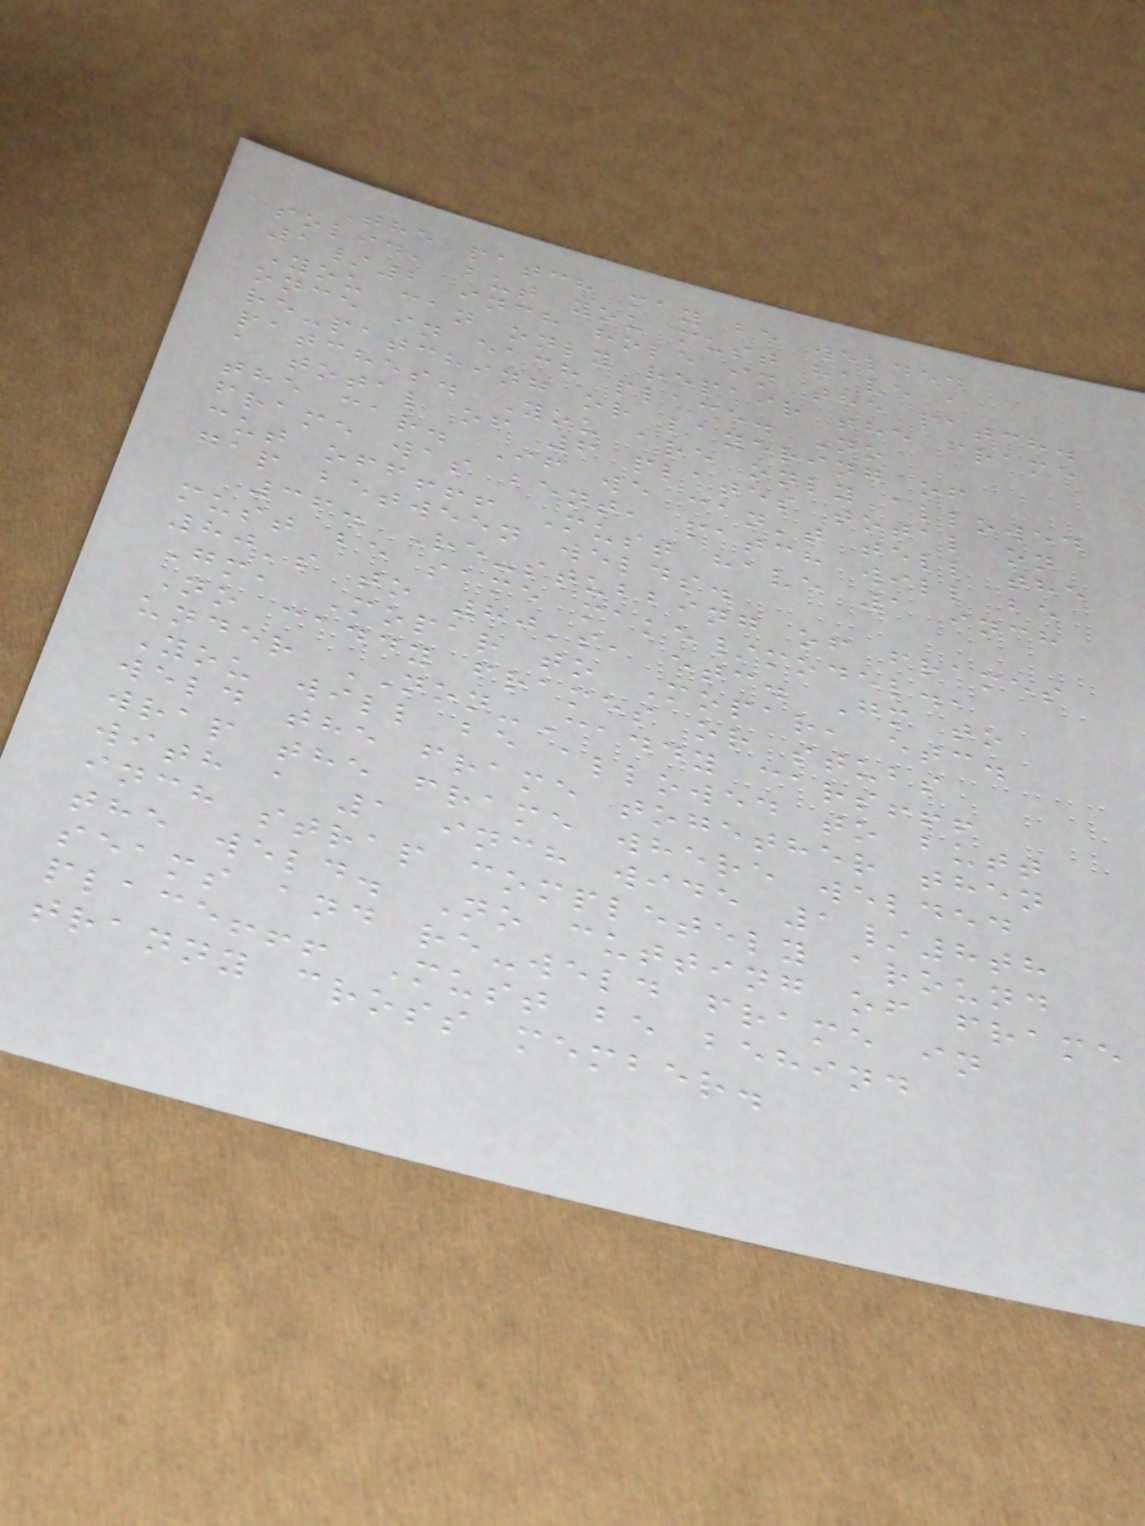The patch may be welded
solid, but you must have a
1/2 inch hole in the patch.
You can only repair the frame
once in each place. No
re-patching or layering of
patches. You are only allowed
a total of 6 plates total on
the car. If we can't tell the
frame was bent, patch will be
cut off!!! Must have 1 inch
gap between welds.
36. Re-stubbing of frames
must be same make/model.,
80's to 80's, etc. Gm to
Gm, Mopar to Mopar, etc.
No caddy frames or stubs
under NON-Caddy cars!!!
You will be allowed to butt
weld the frame together then
wrap the frame where welded
with a 1 inch wide 1/8th
inch strap completely around
the weld. No cutting of frame
seams and re-weld frame in
place!!! Must be behind
tranny cross member.
